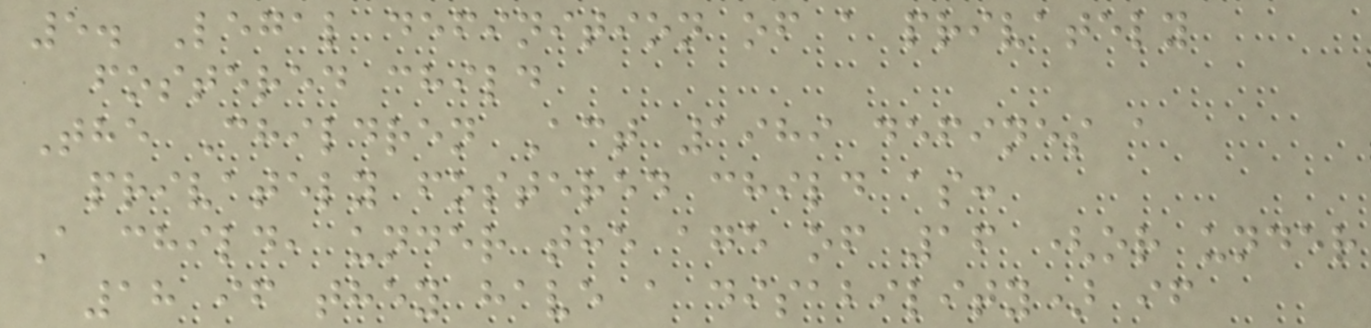5. Legal definition of a privately
fostered child
The Children Act 1989 defines a
privately fostered child as:
A child, under the age of 16 (or under
18 if they have a disability) if
